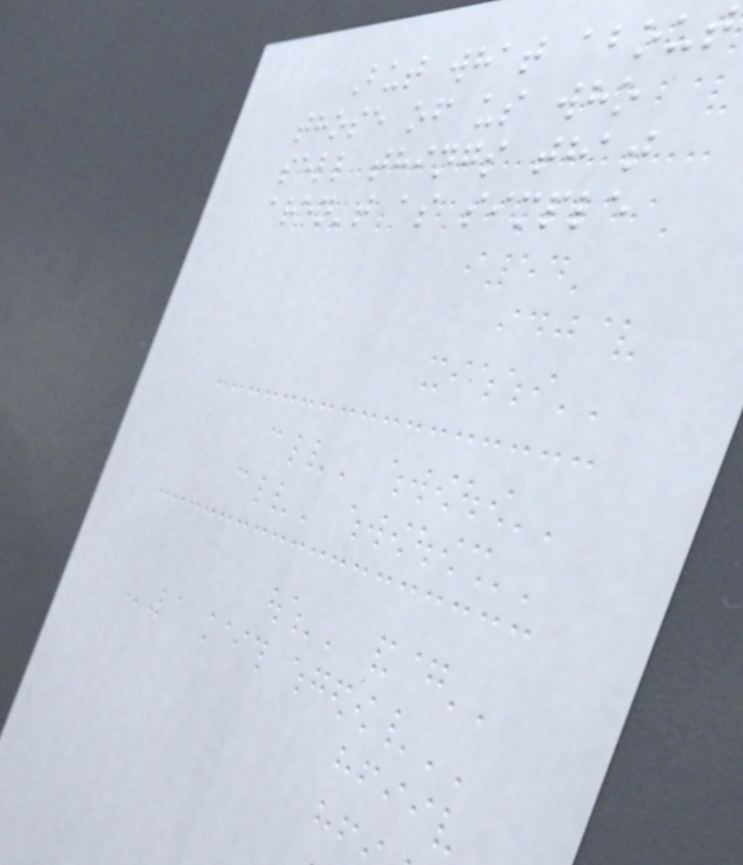But what about
those of us who
sell things that
aren't as simple
